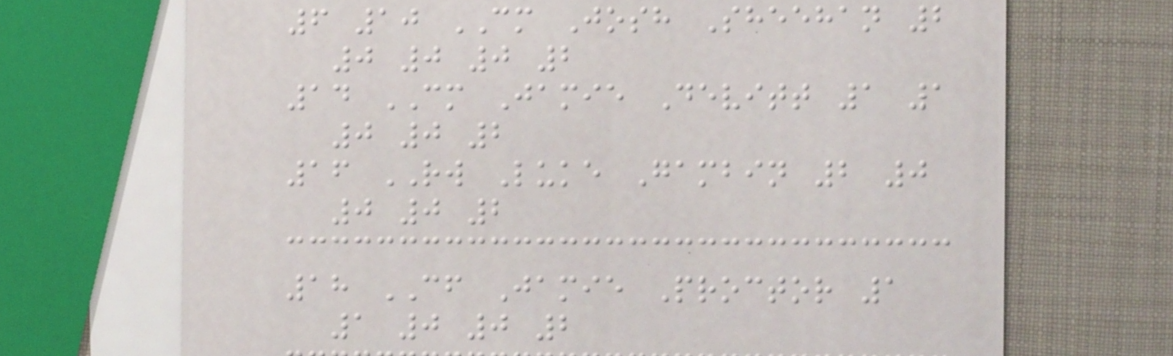6 10 CM Josh Sheehan 2
0 0 0 2
14 CM Jamie Devitt 1 1
0 0 2
16 RW Luke Gambin 2 0
0 0 2
18 CF Jamie Proctor 1
1 0 0 2
